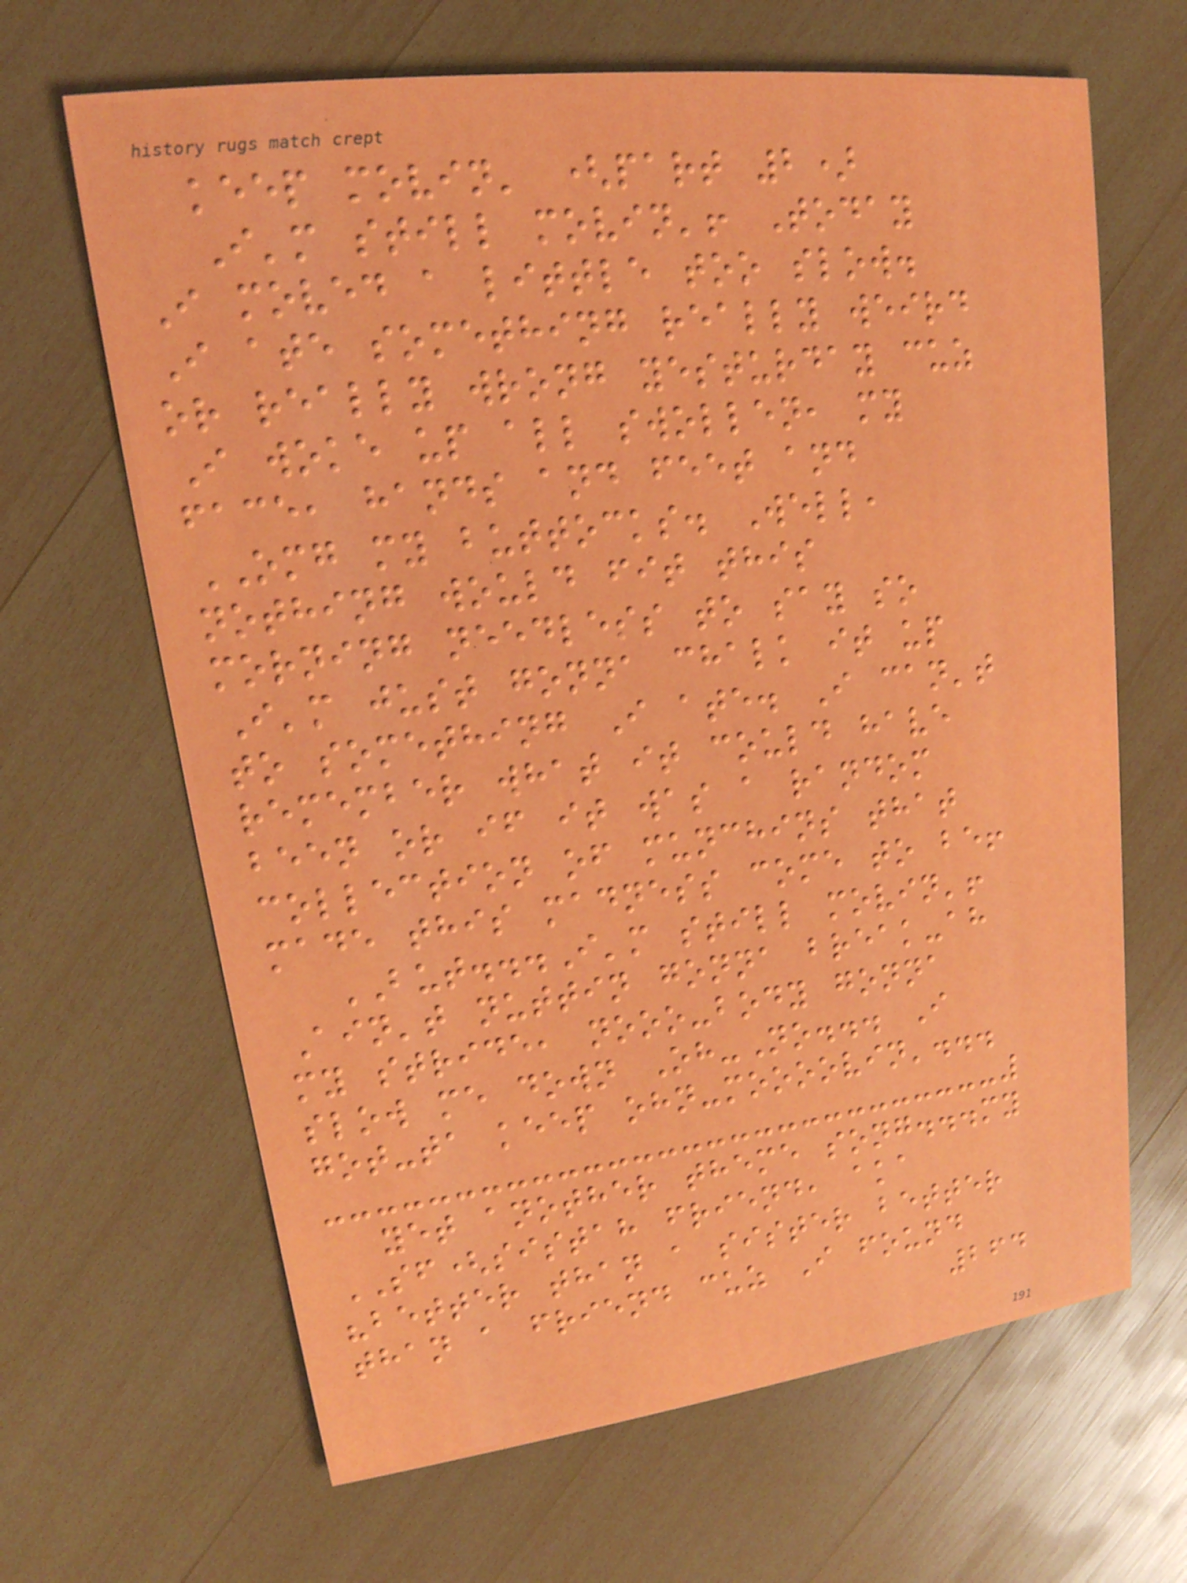keep movin' (part 2)
I'm still movin'! Today
I moved a little too slow.
I ate something really weird
or really wrong yesturday cuz
I woke up all swollen, my
face, hands and feet and
OMG my buttocks. Well,
nothing would fit this
morning needless to say so
I'm just gonna chalk it up
to something I ate. I can't
remember what it could have
been or if it was a random
collection of munchins that
made this madness come to be!
BUT...I'm still movin'!
Ain't nuttin gonna break-ah
my stride, nooo-body gonna
slow me down Oh-No... I
got-ta keep ohn-moooovin'...
yet another theme song...my
SF(sistah friend, aka
"better than a sister better
than a friend cuz I found
264
